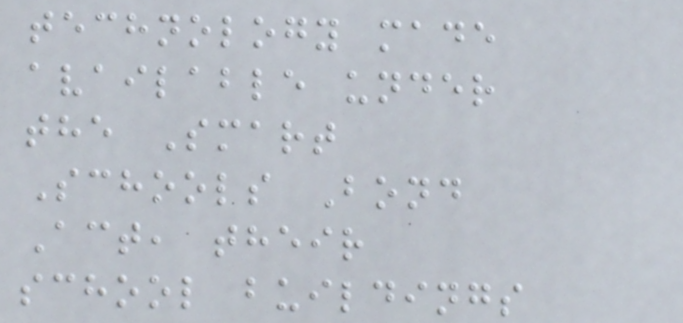technology made
available under
the Smart
Schools Bond
Act, their
school buildings
